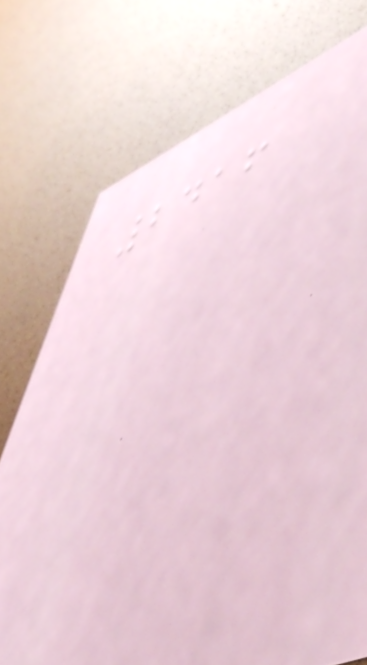2416
